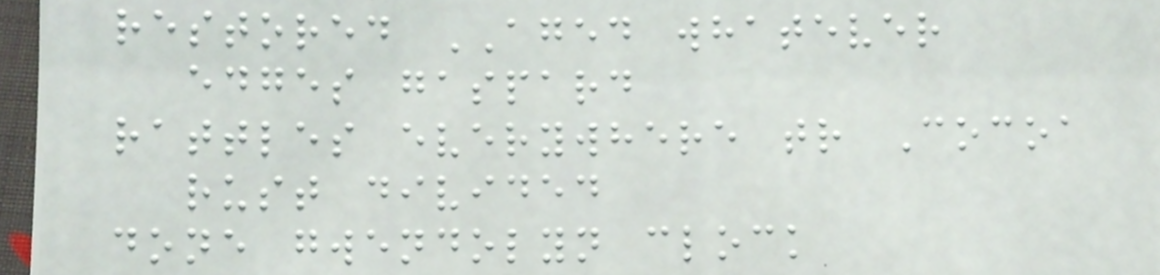restored AGED whatever
edges gaspard
rattles everywhere tr Cocoa
rust divided
done gwendolyn clock
